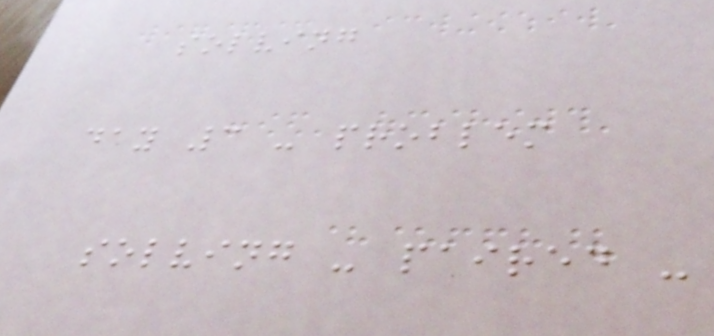solving
day 3 - problem
solving - paired -
